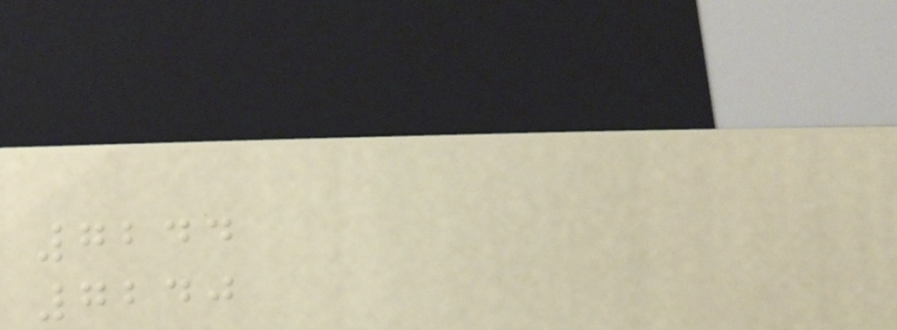7244
7240
